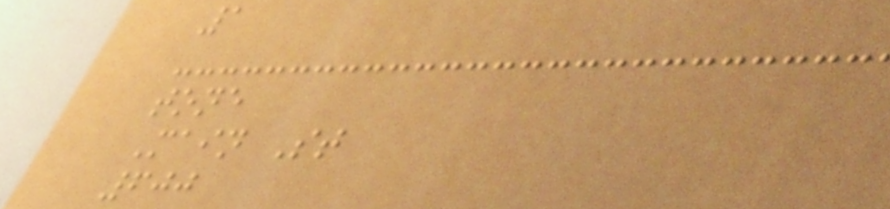1
tone
Main St
600
